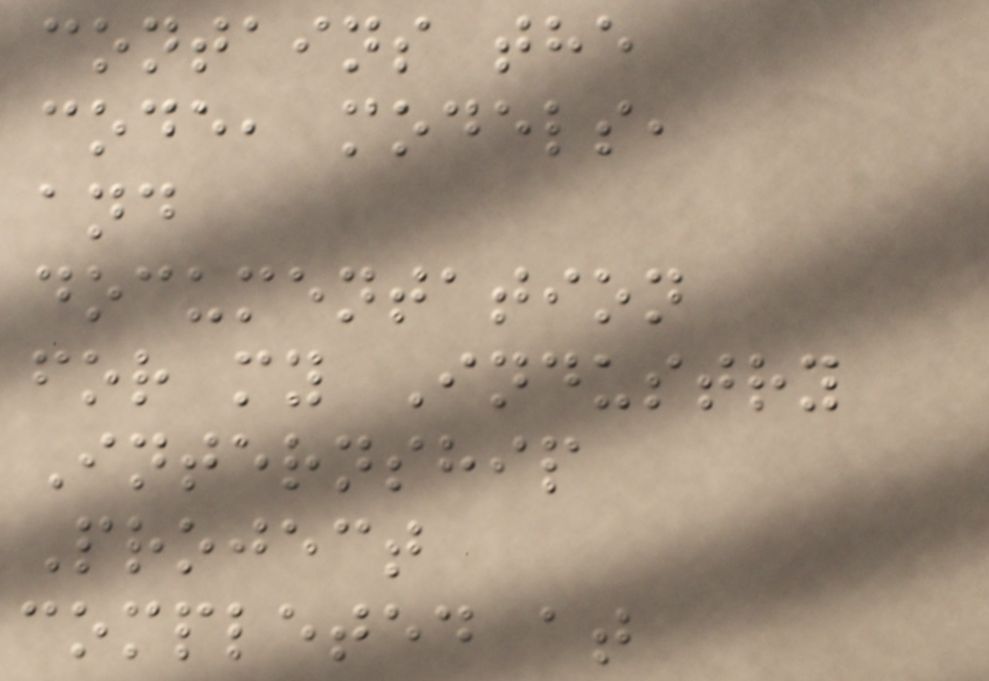contains the
code, models,
and
documentation
for my Industry
Internship
Project
completed at
